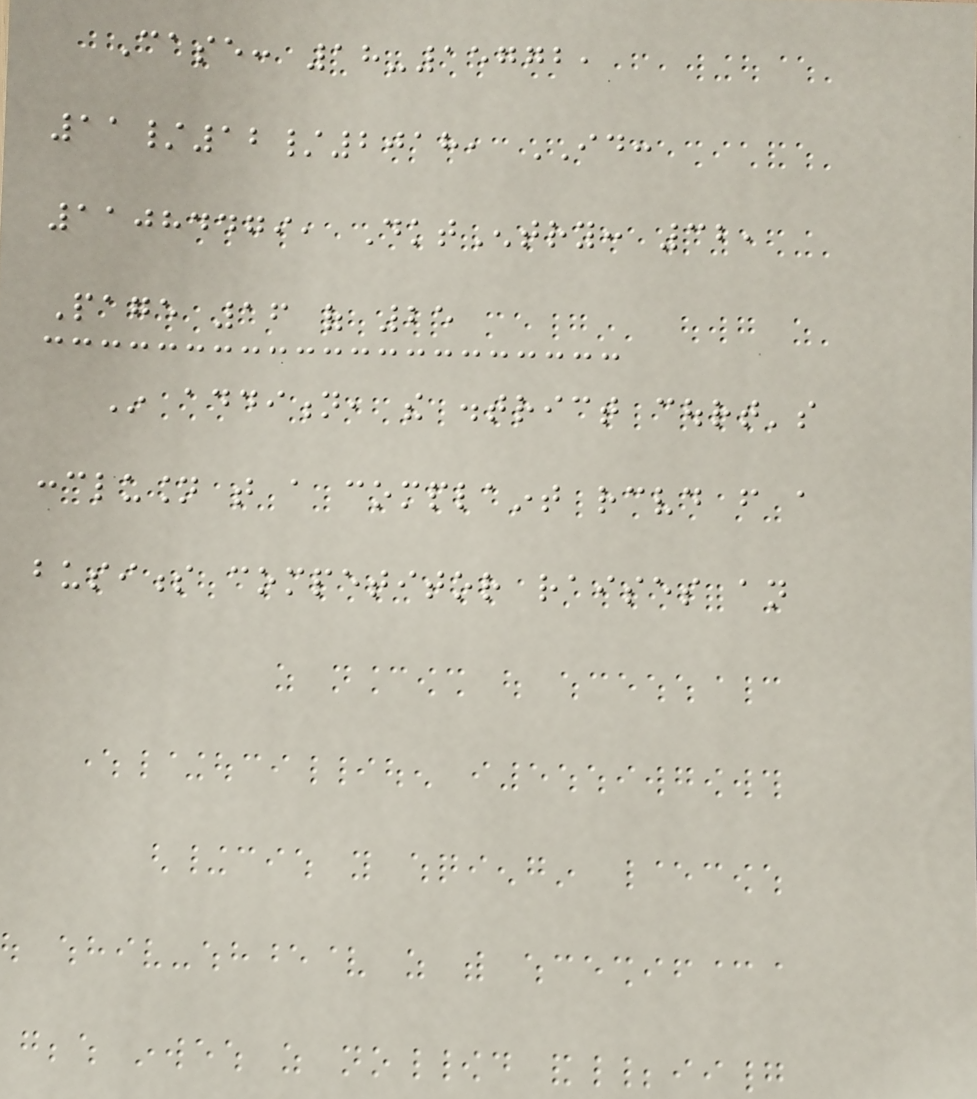Case: 18-15772,
11/12/2018, ID:
11084479, DktEntry: 32,
Page 16 of 25
In addition, the district court's
conclusion that a complaint received from a
business competitor raises an
